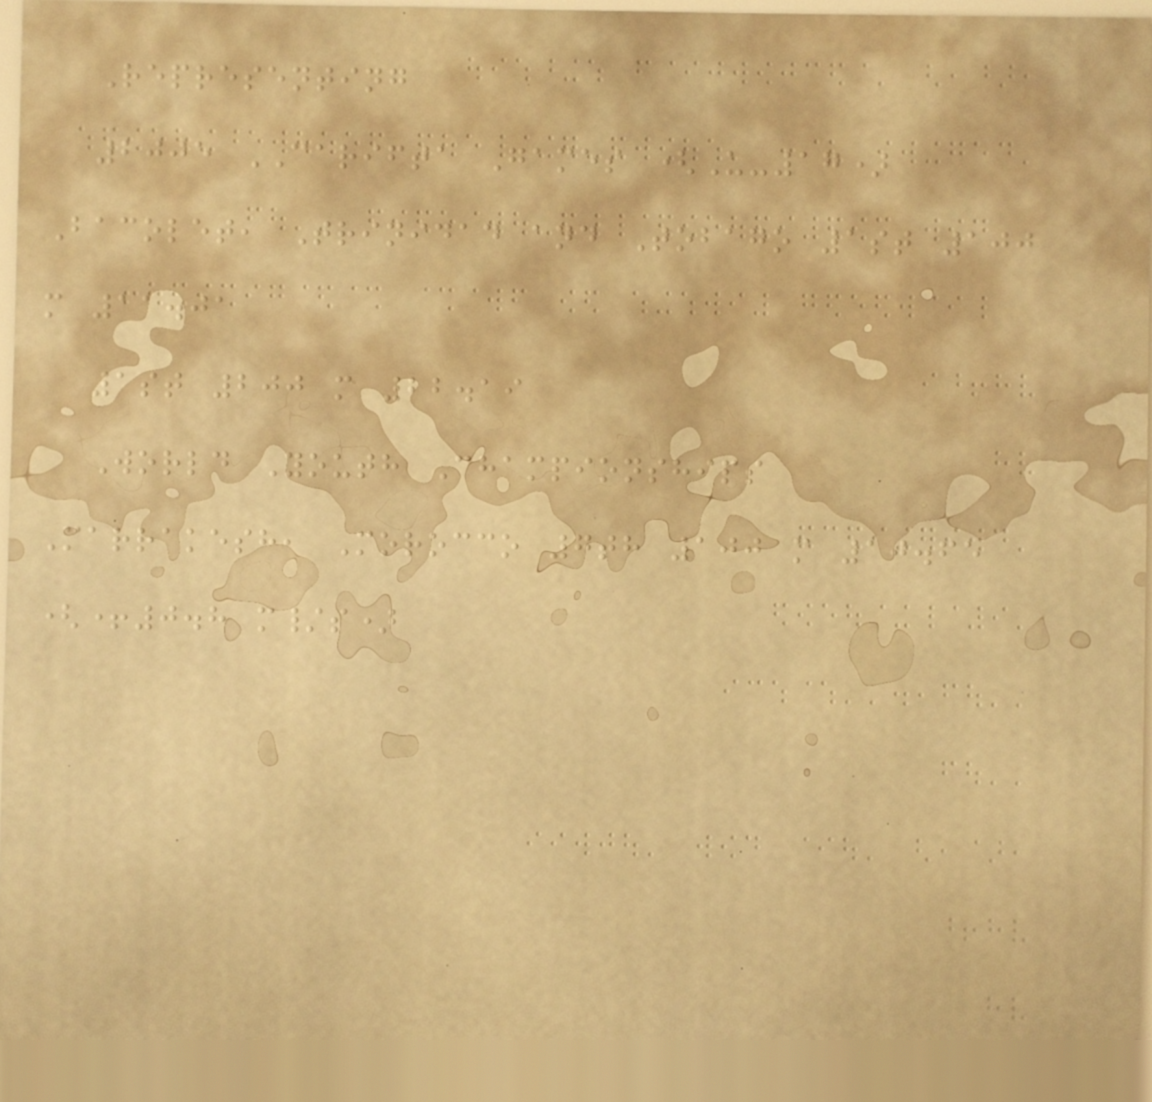Representing
2005 CARIFTA Games (U-17)
Bacolet, Trinidad and Tobago 1st 100
m 11.01
1st 200 m 22.19
World Youth Championships
Marrakesh, Morocco 7th 100 m 10.65
(+0.8 m/s)
